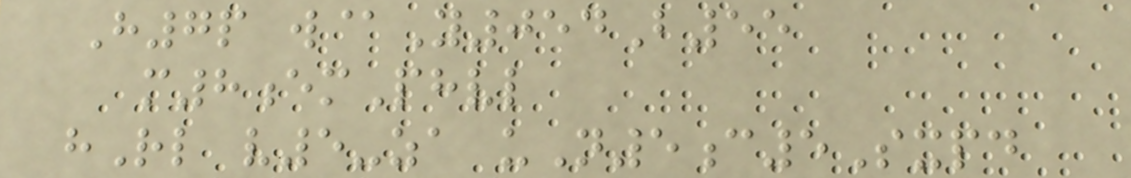H7p w@Y054B55
m8emPhvl
hRl v5-za uN5c5Sxpd
